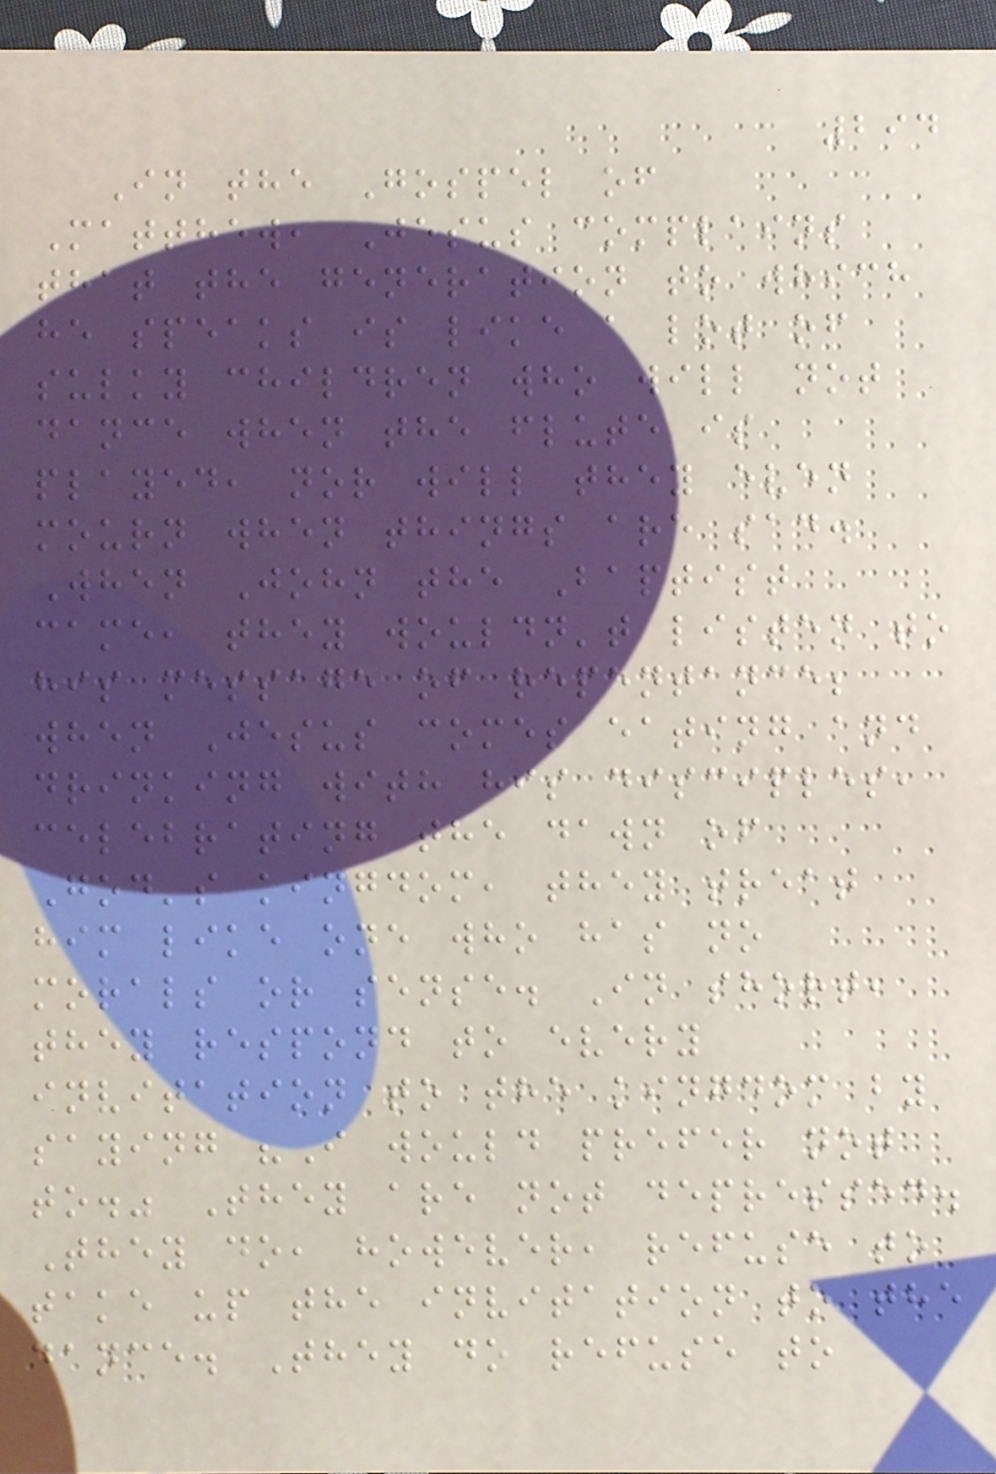294
In the Gospel of
Matthew, Jesus complains
that the generation to which
he speaks is like a lot of
sulky children who will not
dance when the flute is
played, nor will they even
mourn when things are sad.
When John the Baptist
came, they wouldn't listen to
his message of repentance;
when Jesus comes eating and
drinking with his disciples,
celebrating the dawn of
God's kingdom, they treat
him like one who has no
morals or sense. In short,
they respond to every
invitation to the kingdom by
saying "I would prefer not
to." They are not depressed.
They do, however, refuse to
take up the invitation to the
dance. They do refuse to
